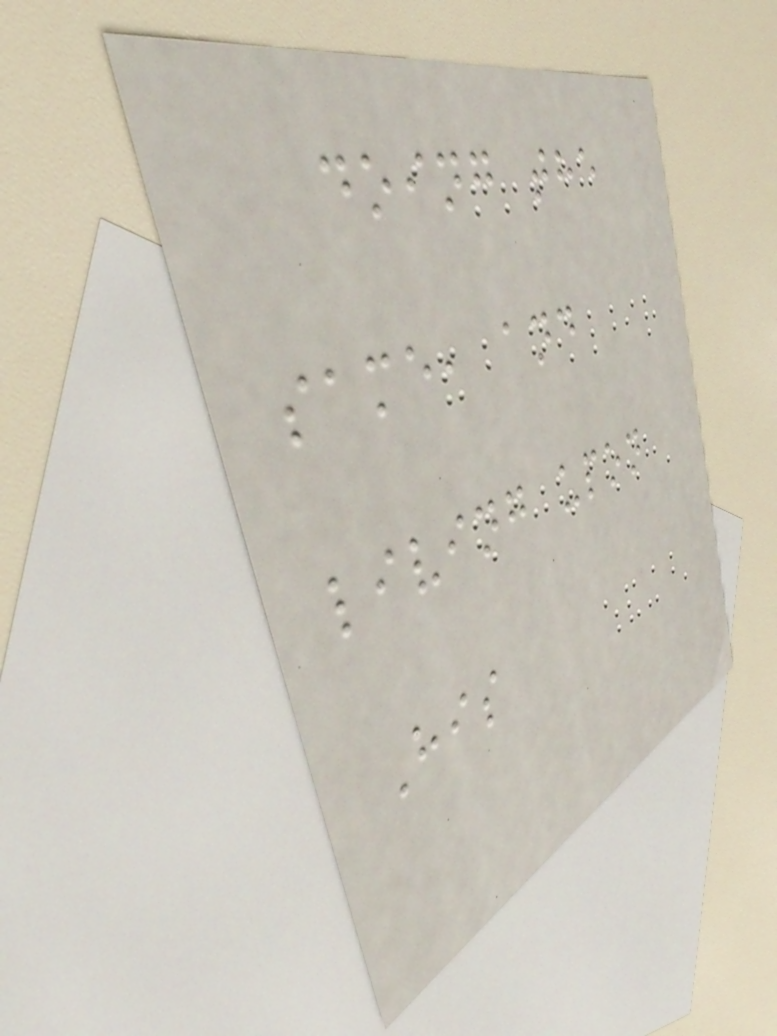doing the
same, and
living upon
His
